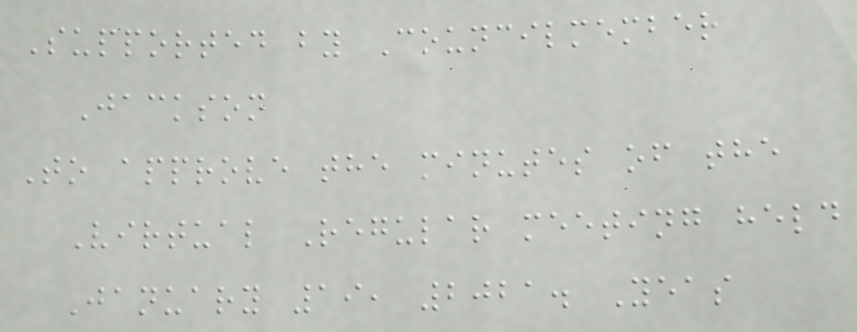Supported by Councilmember
Jackson
To approve the minutes of the
Virtual Regular meeting held
January 19, 2021. Yeas
